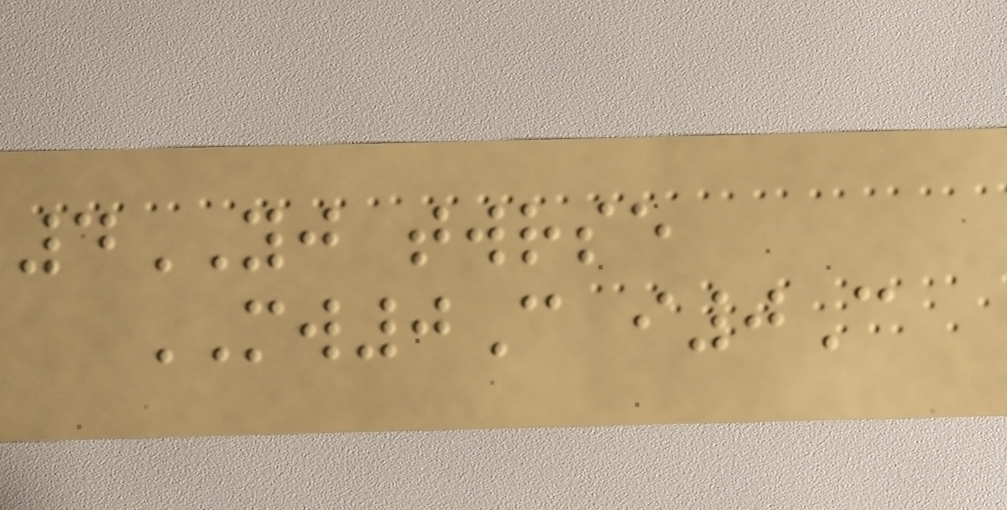4YJ twrse
MW0C i0C
